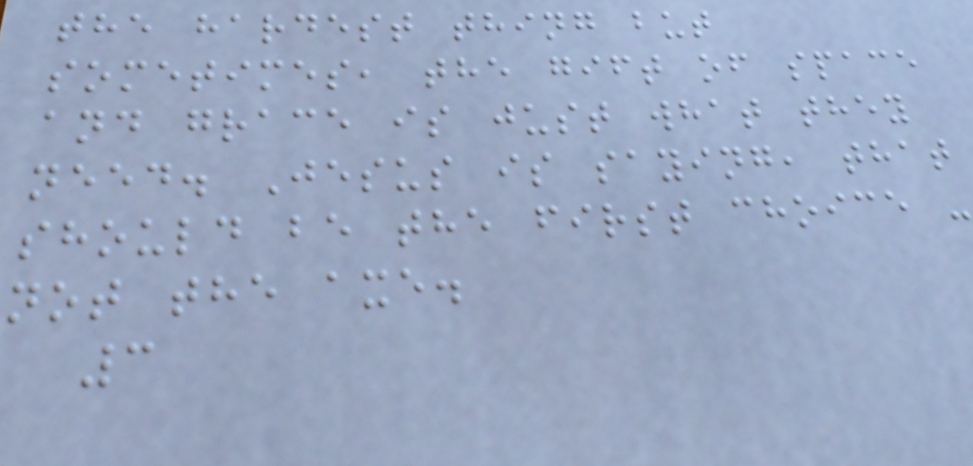the hardest thing but
sometimes, the gift of space
and grace is just what they
need. Jesus is saying, that
should be the first choice -
not the axe.
3
